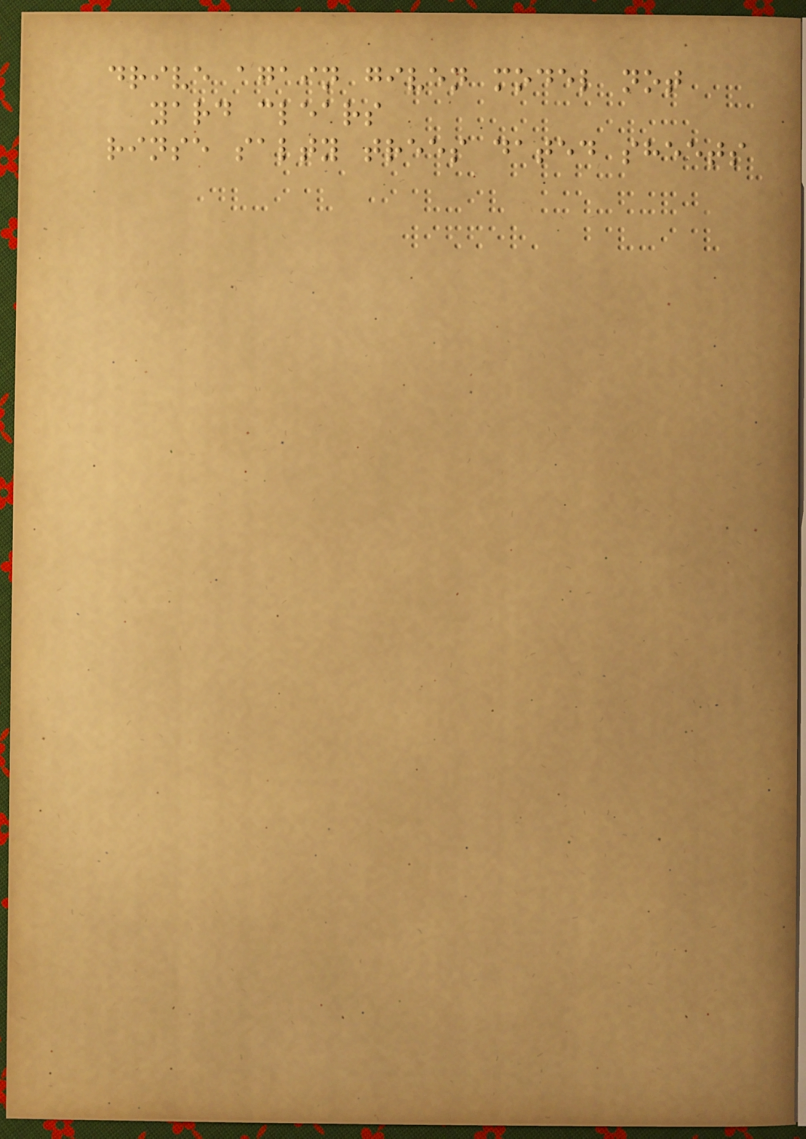drive again given model not
yard clears
rinse salty trees dated sheets
